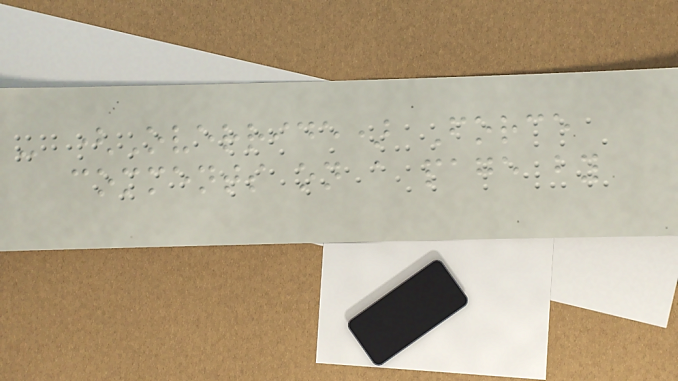- (Override) Force
comments on a page by
